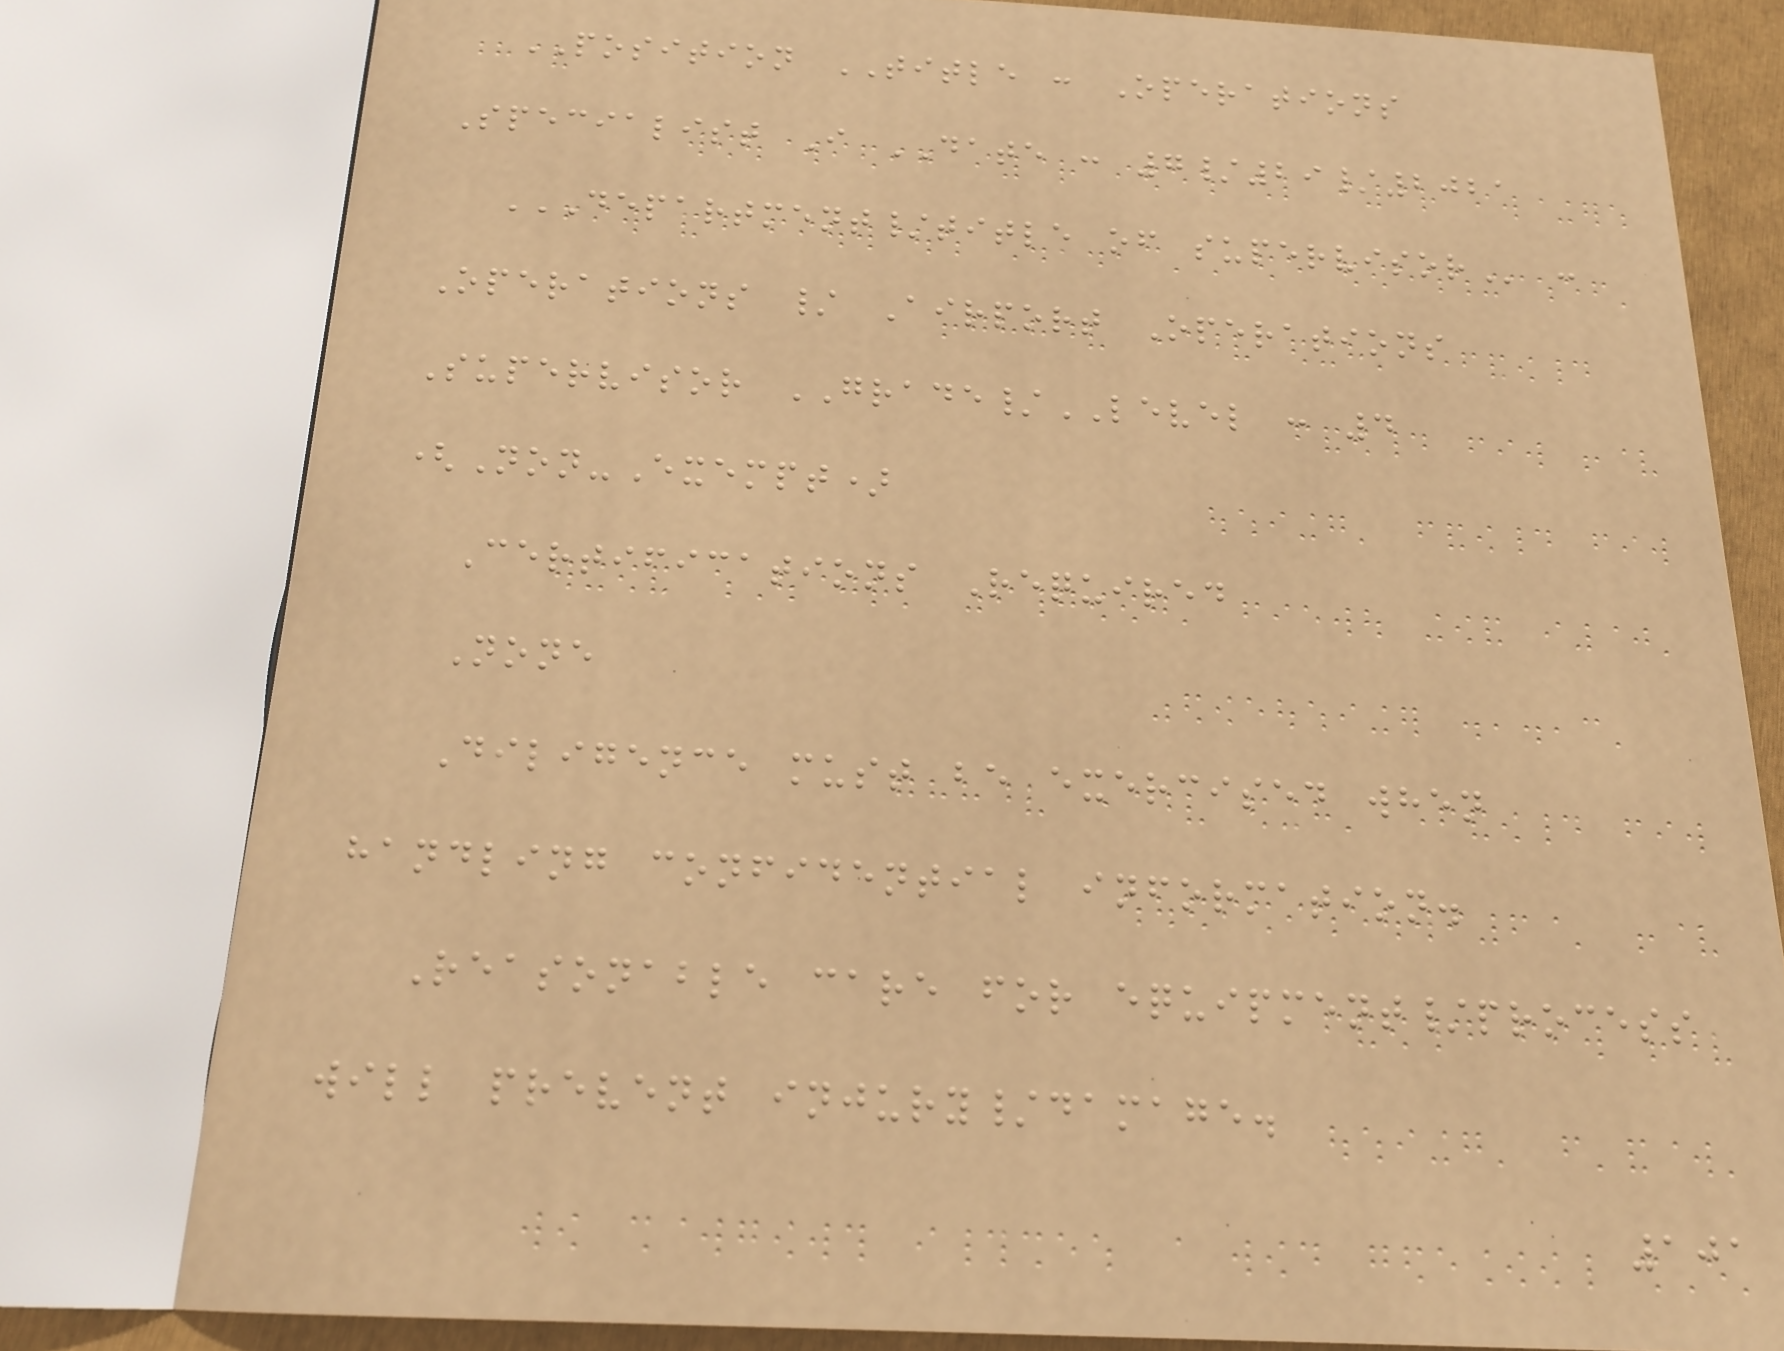POSITION TITLE : Operations
Specialist I DATE : 7/29/2021
DEPARTMENT/TITLE OF SUPERVISOR :
Operations / Airport Operations
Supervisor GRADE/LEVEL : 4
(Non-Exempt)
Certifications Required
None
Diligence must be exercised when
handling confidential information.
Reasonable care for equipment/process
will prevent injury/damage.
101
